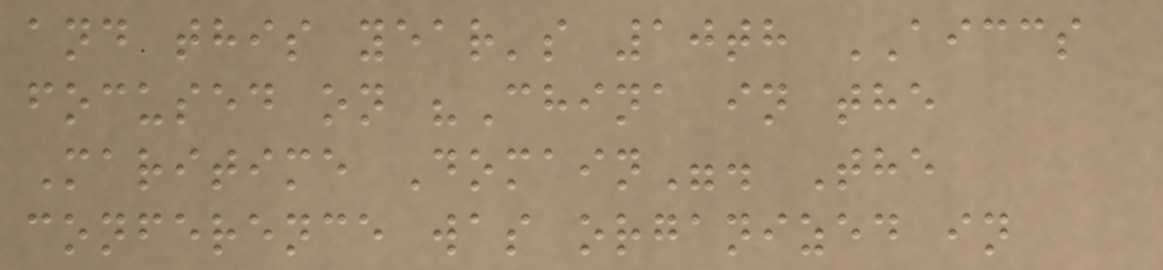and this year's 10th AICCS
focused on "China in the
Maritime Domain". The
conference was organized in
